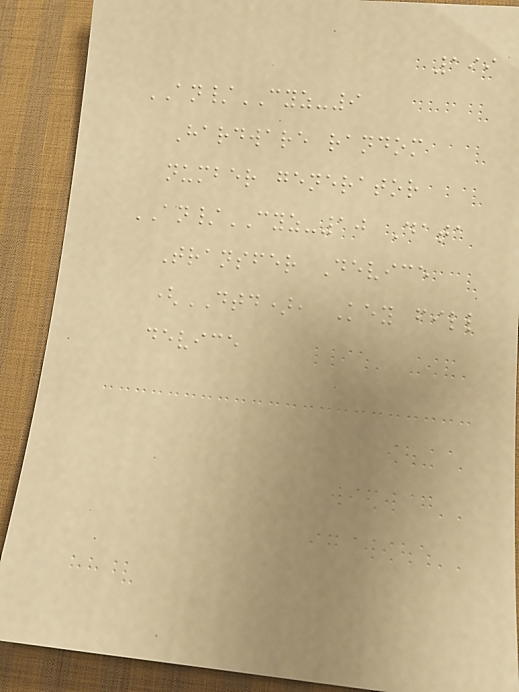199
AN/CYZ-9
Hardware random
number generator
AN/CYZ-10 Data
Transfer Device
(DTD), Key fill
device
